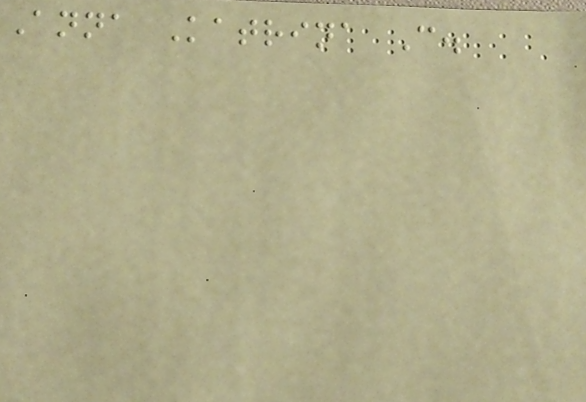Anna Katrina C.
